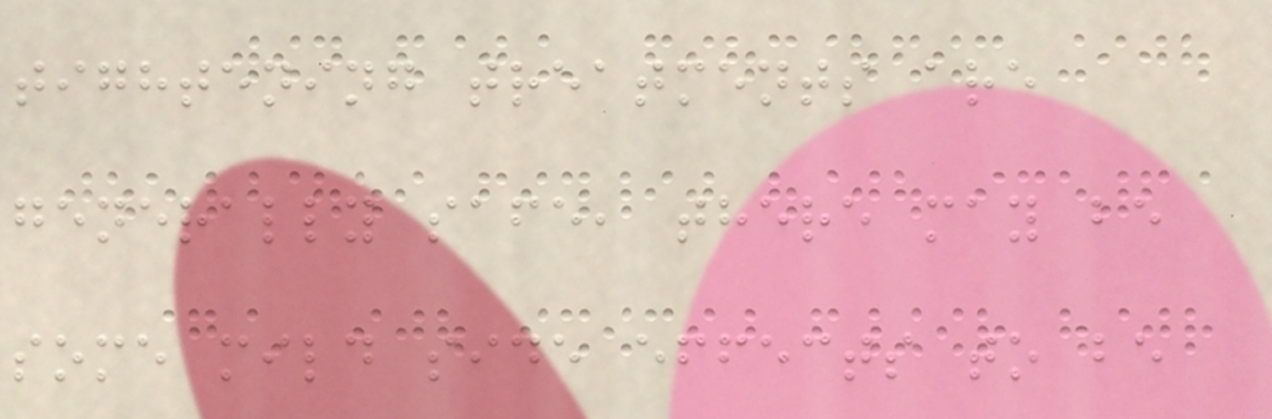tightening treatments are
generally safe, there may be
some mild side effects to be
